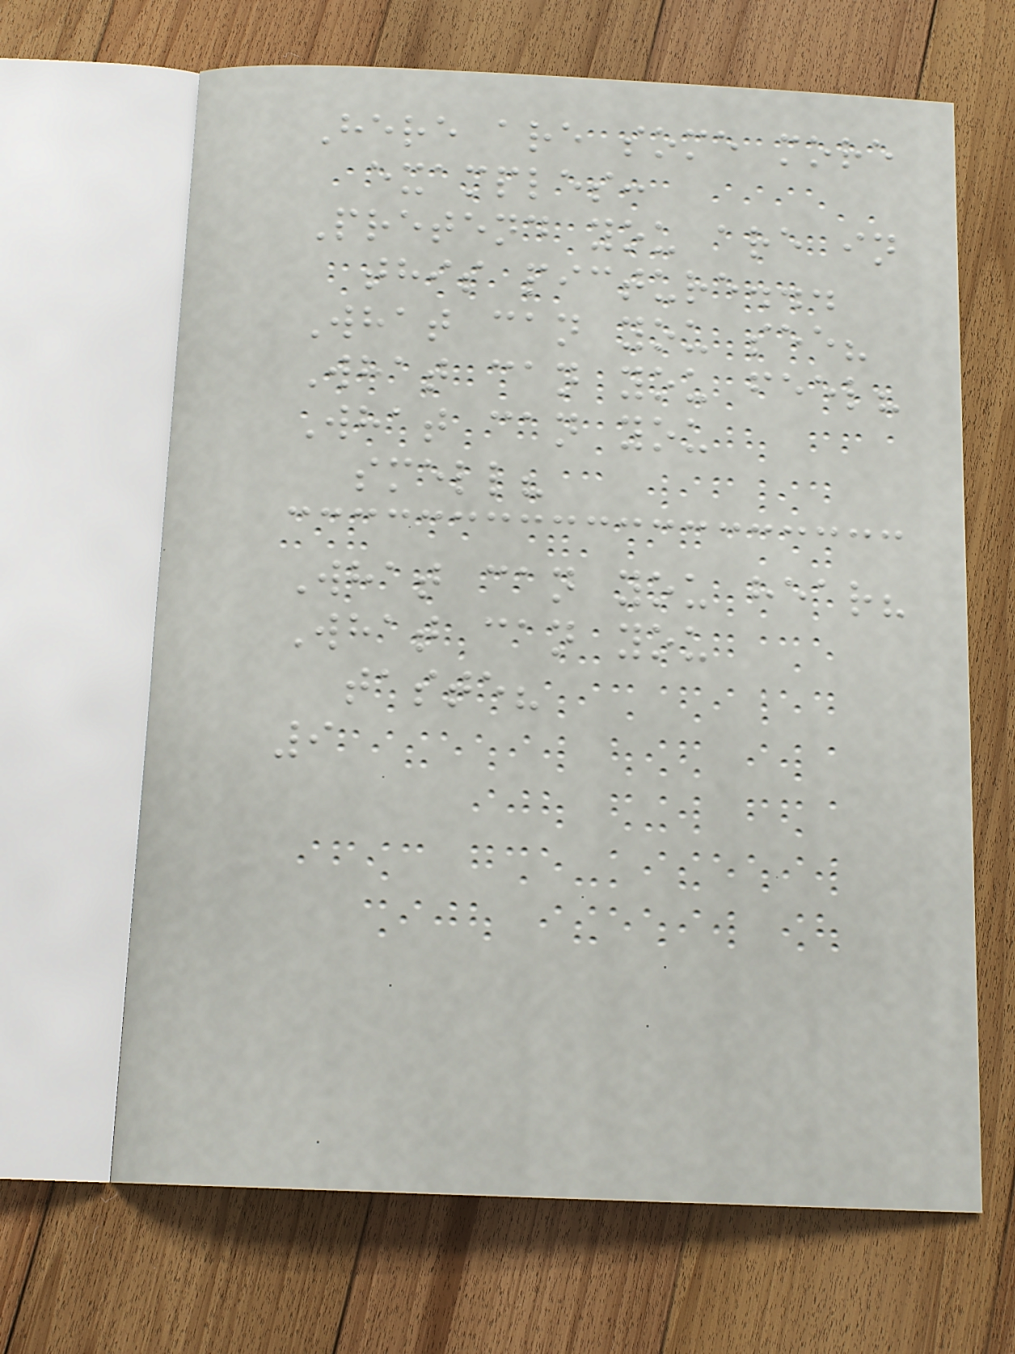Here are some more
examples:
Pretend you are in
this picture...
What can you see?
What can you feel?
What can you
smell?
What can you hear?
What can you
taste?
9
